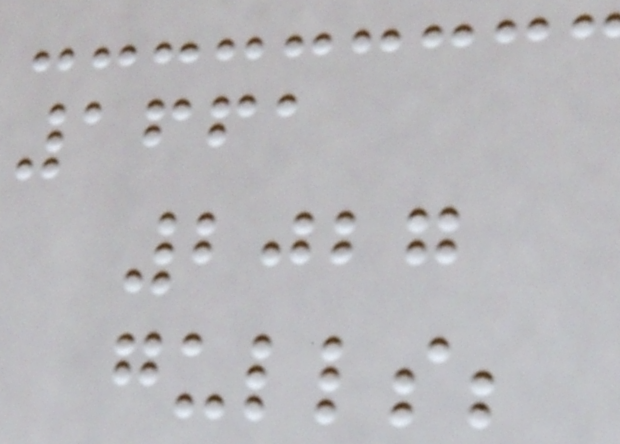1661
2027
gulls;
